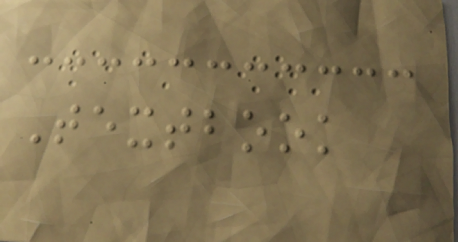Textbook
